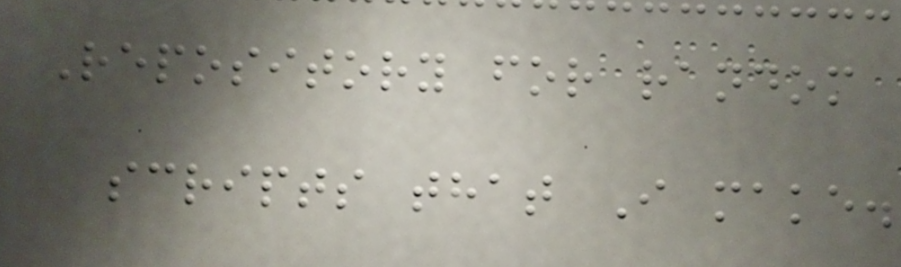Repository for random
scripts that I make.
